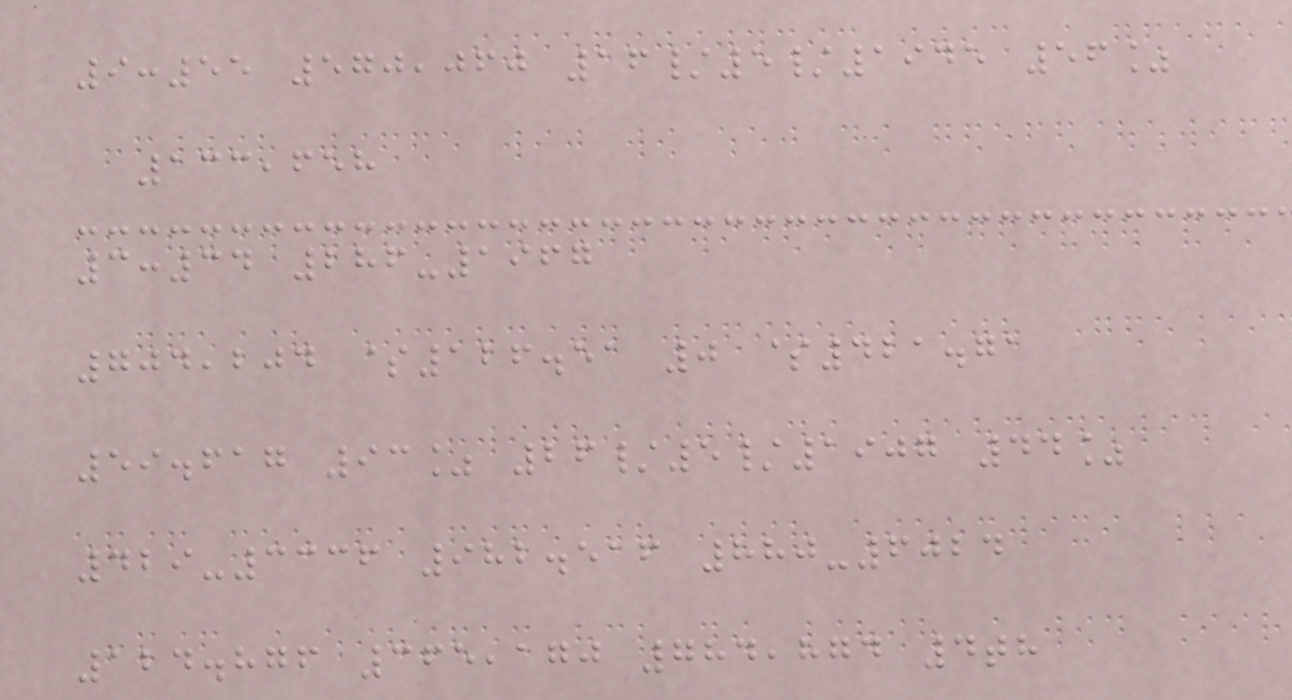9:55 570,060 16/5/1945 56%
133,658
3:34 286-1967
704,204 $126.51 0 $421.71
59.617 93% 26/5/1907 44%
429-3336 982.516 880-6024
124.876 365,170 784,874 4th
